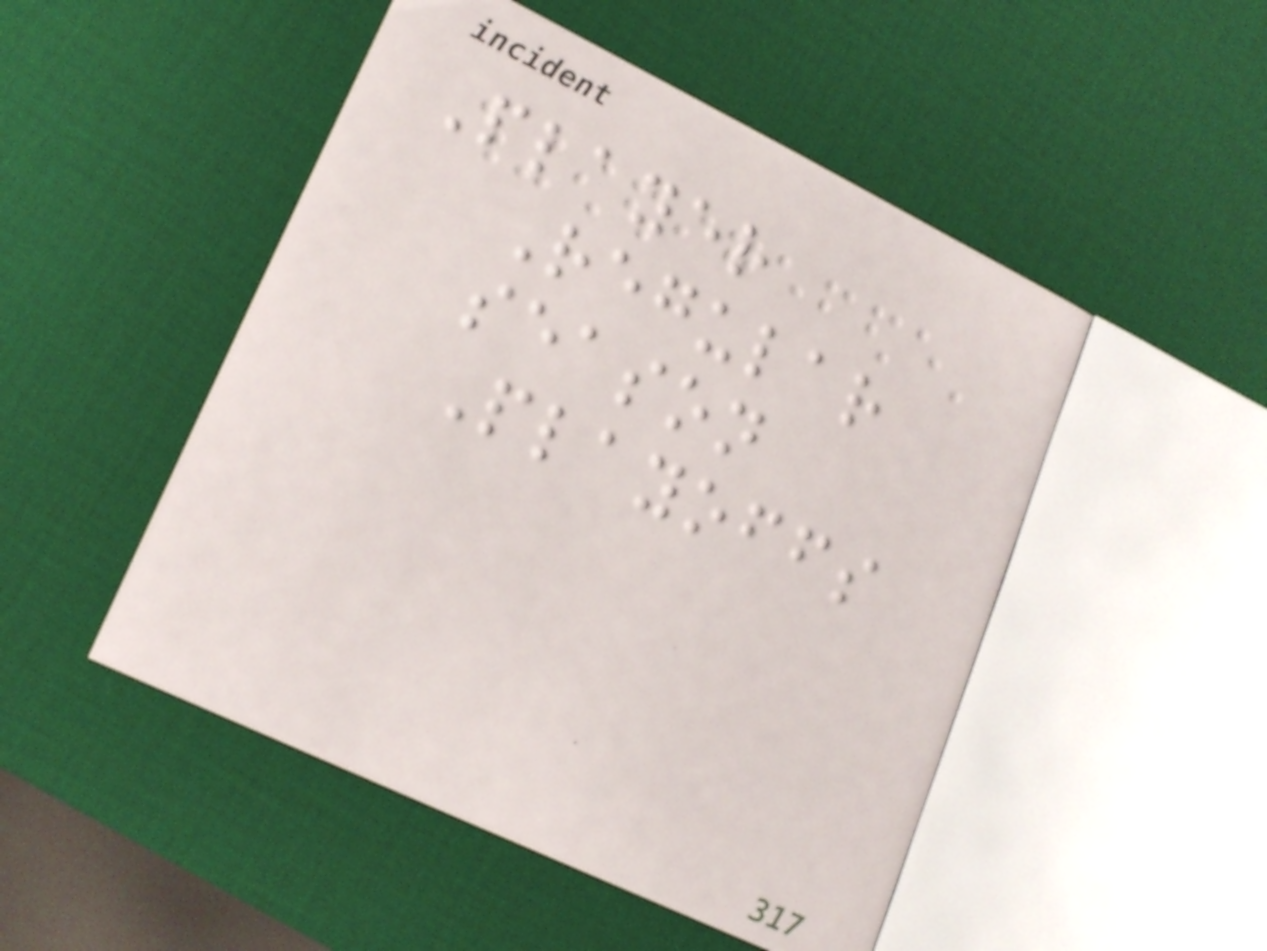Player
Regular
season
Playoffs
